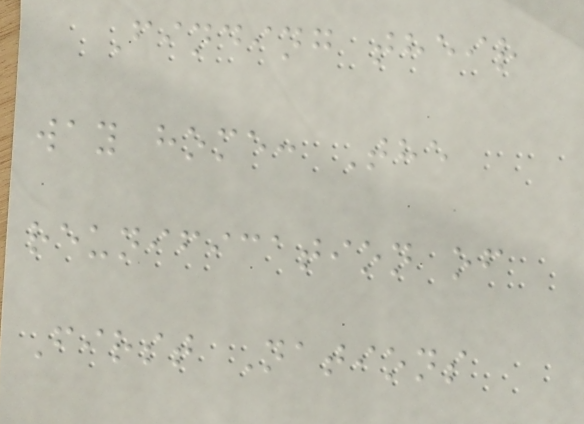Finding their
way home: The
reunification of
First Nations
